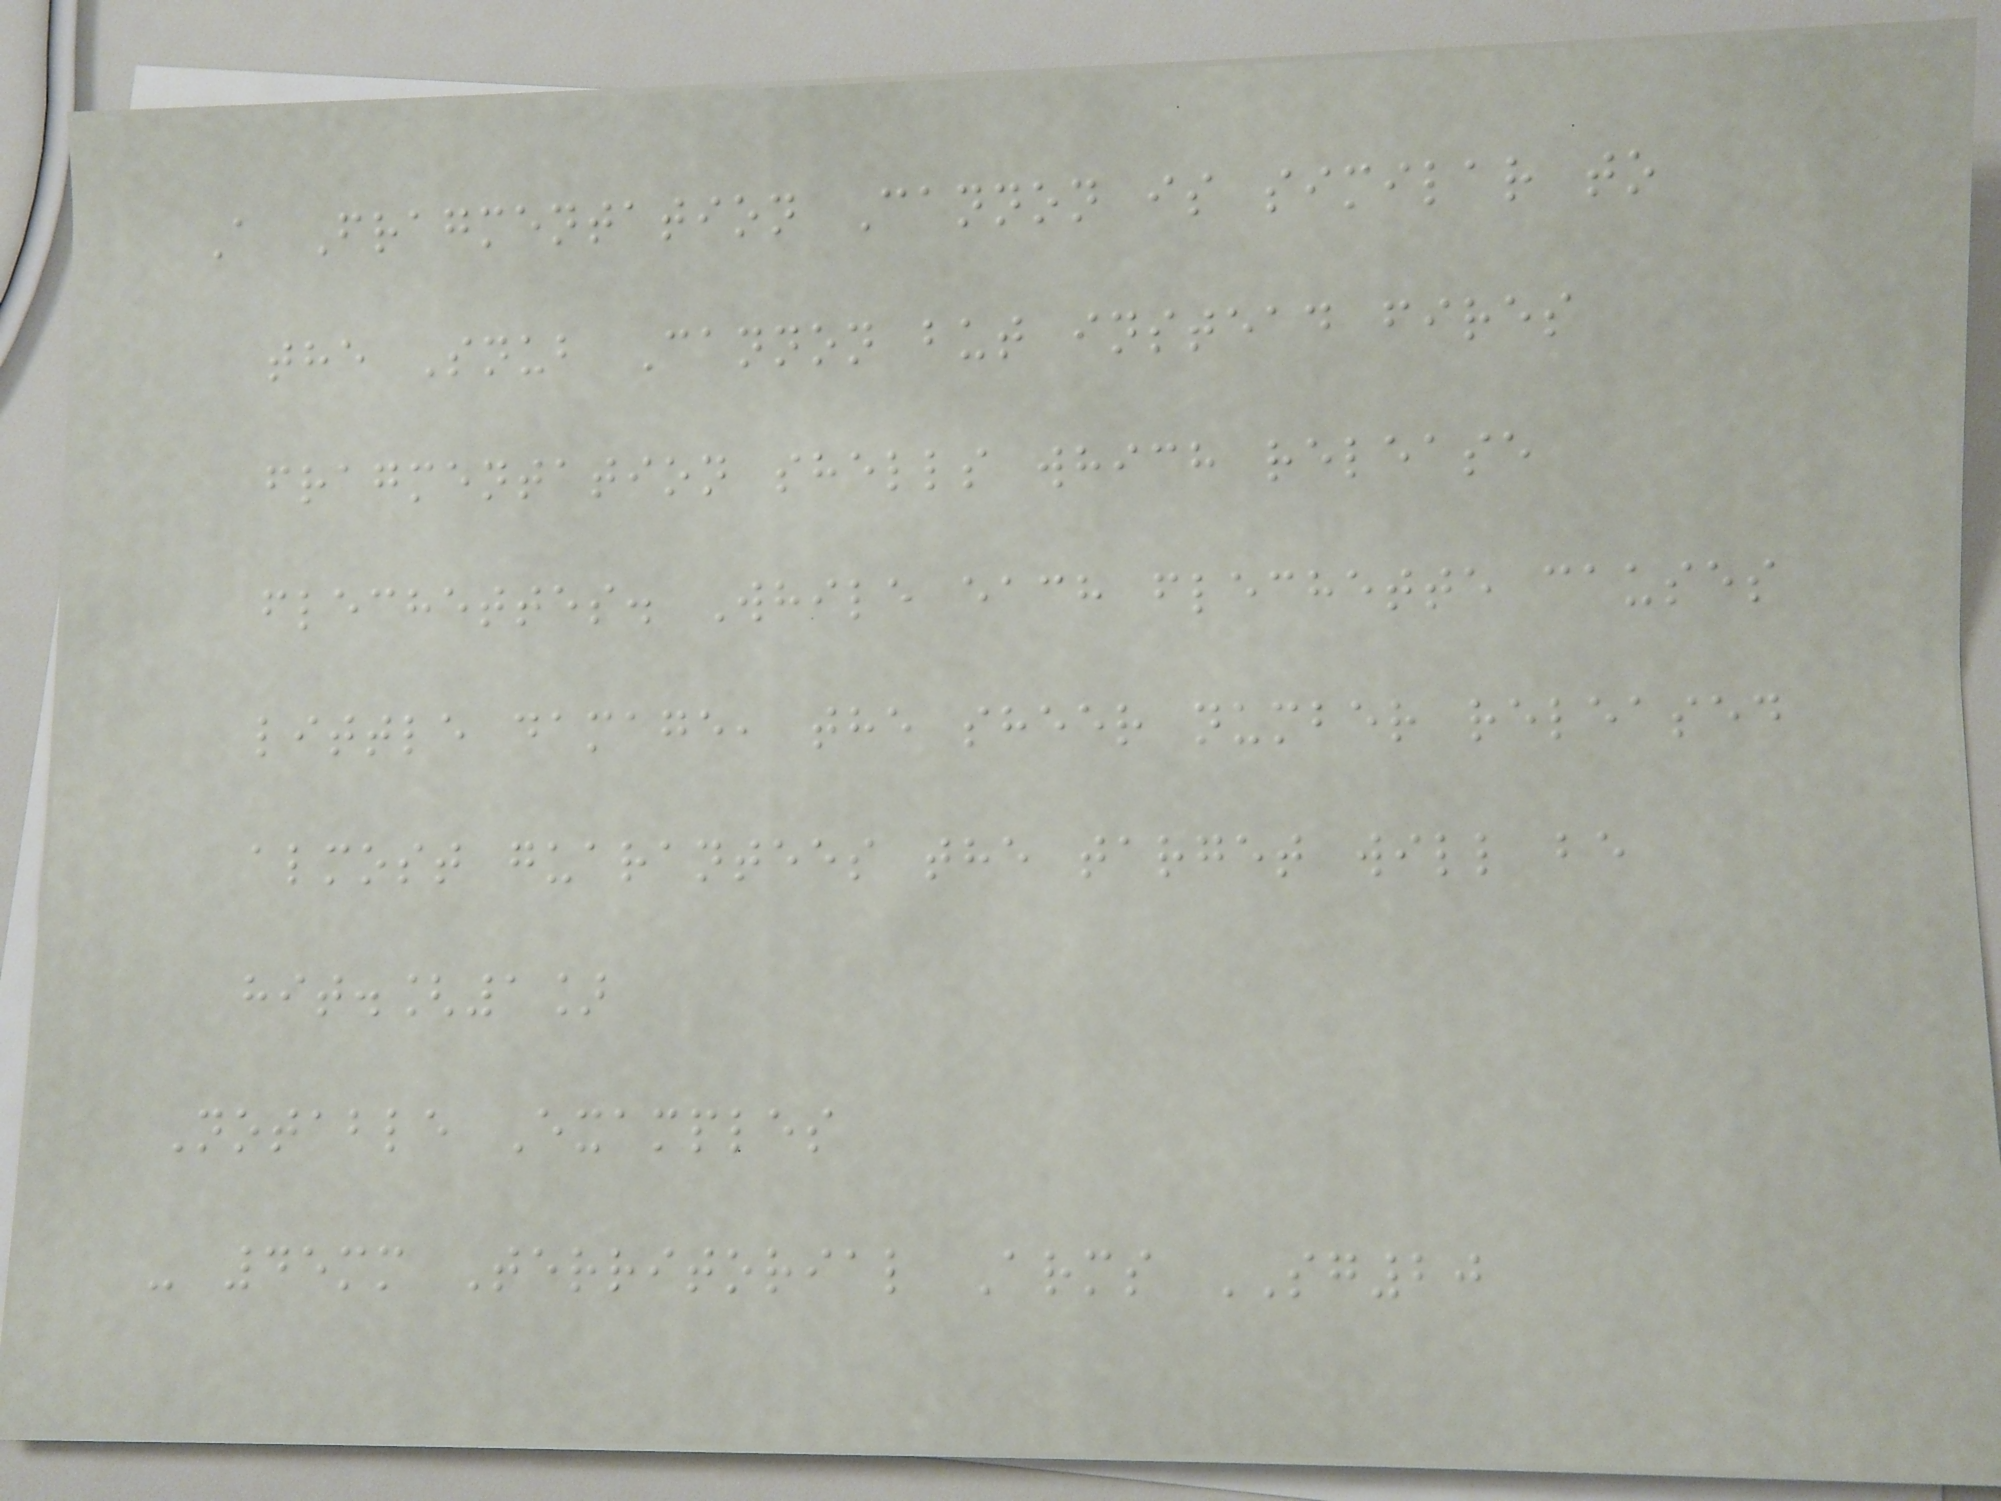A Fragmentation Cannon is similar to
the Snub Cannon but instead fires
fragmentation shells which release
flechettes. While each flechette causes
little damage, the sheer number released
almost guarantees the target will be
hit.[1]
Notable Examples
- 45mm Territorial Arms SG20
